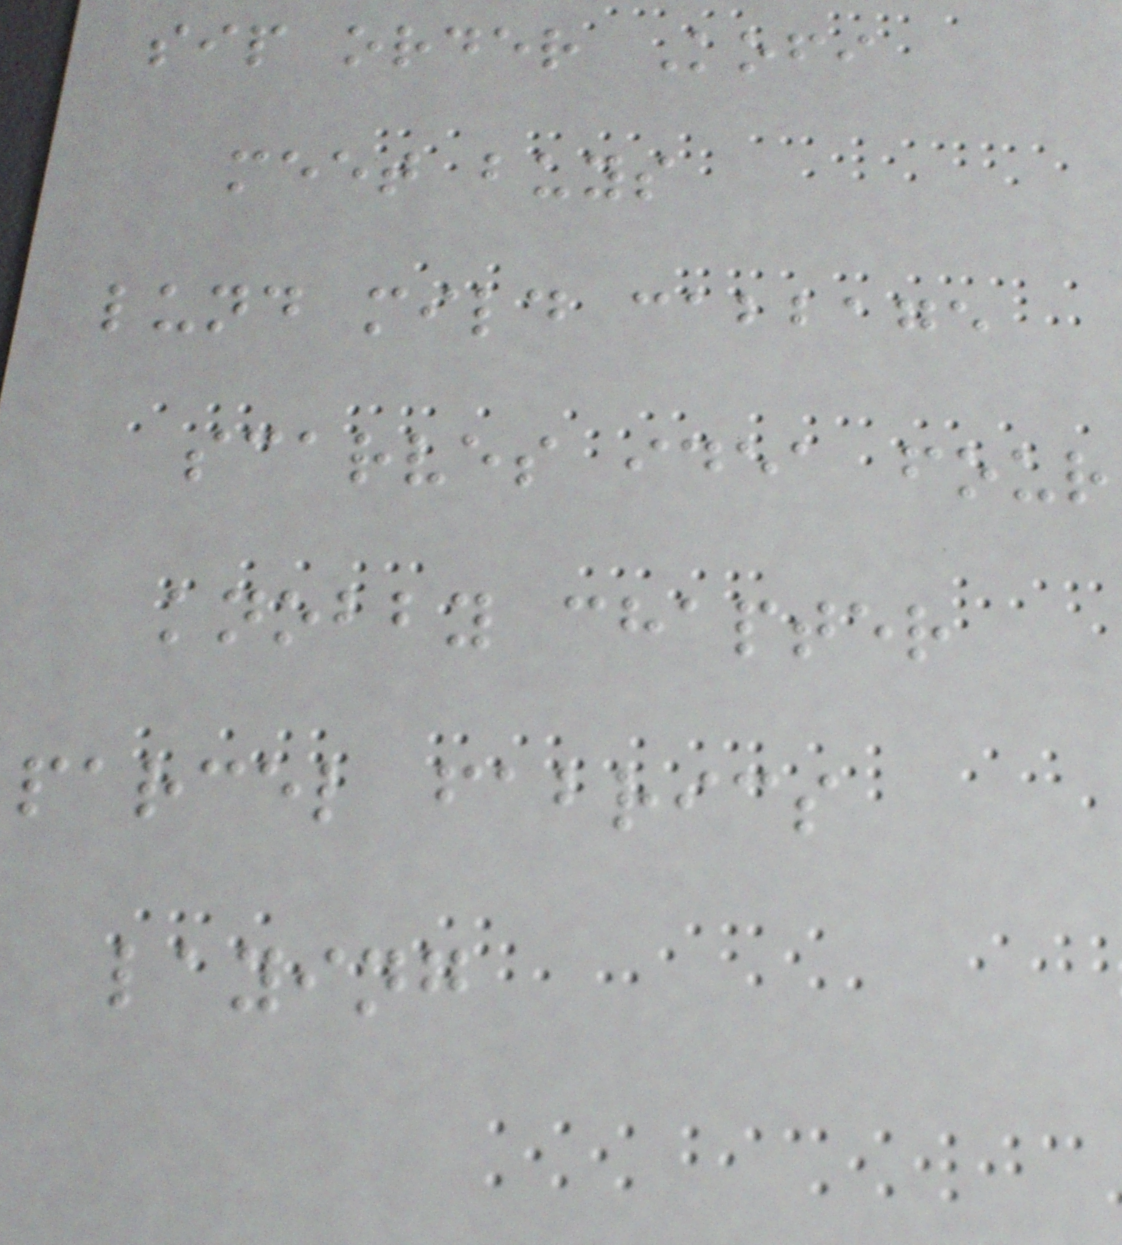sip order Kofi
meet buys
lund mild cabbage
scarves idea four
knobby chapter
parcel fabrics
laying
